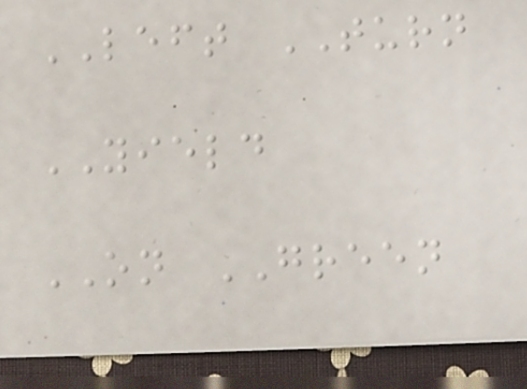LEFT TURN
YIELD
ON GREEN
